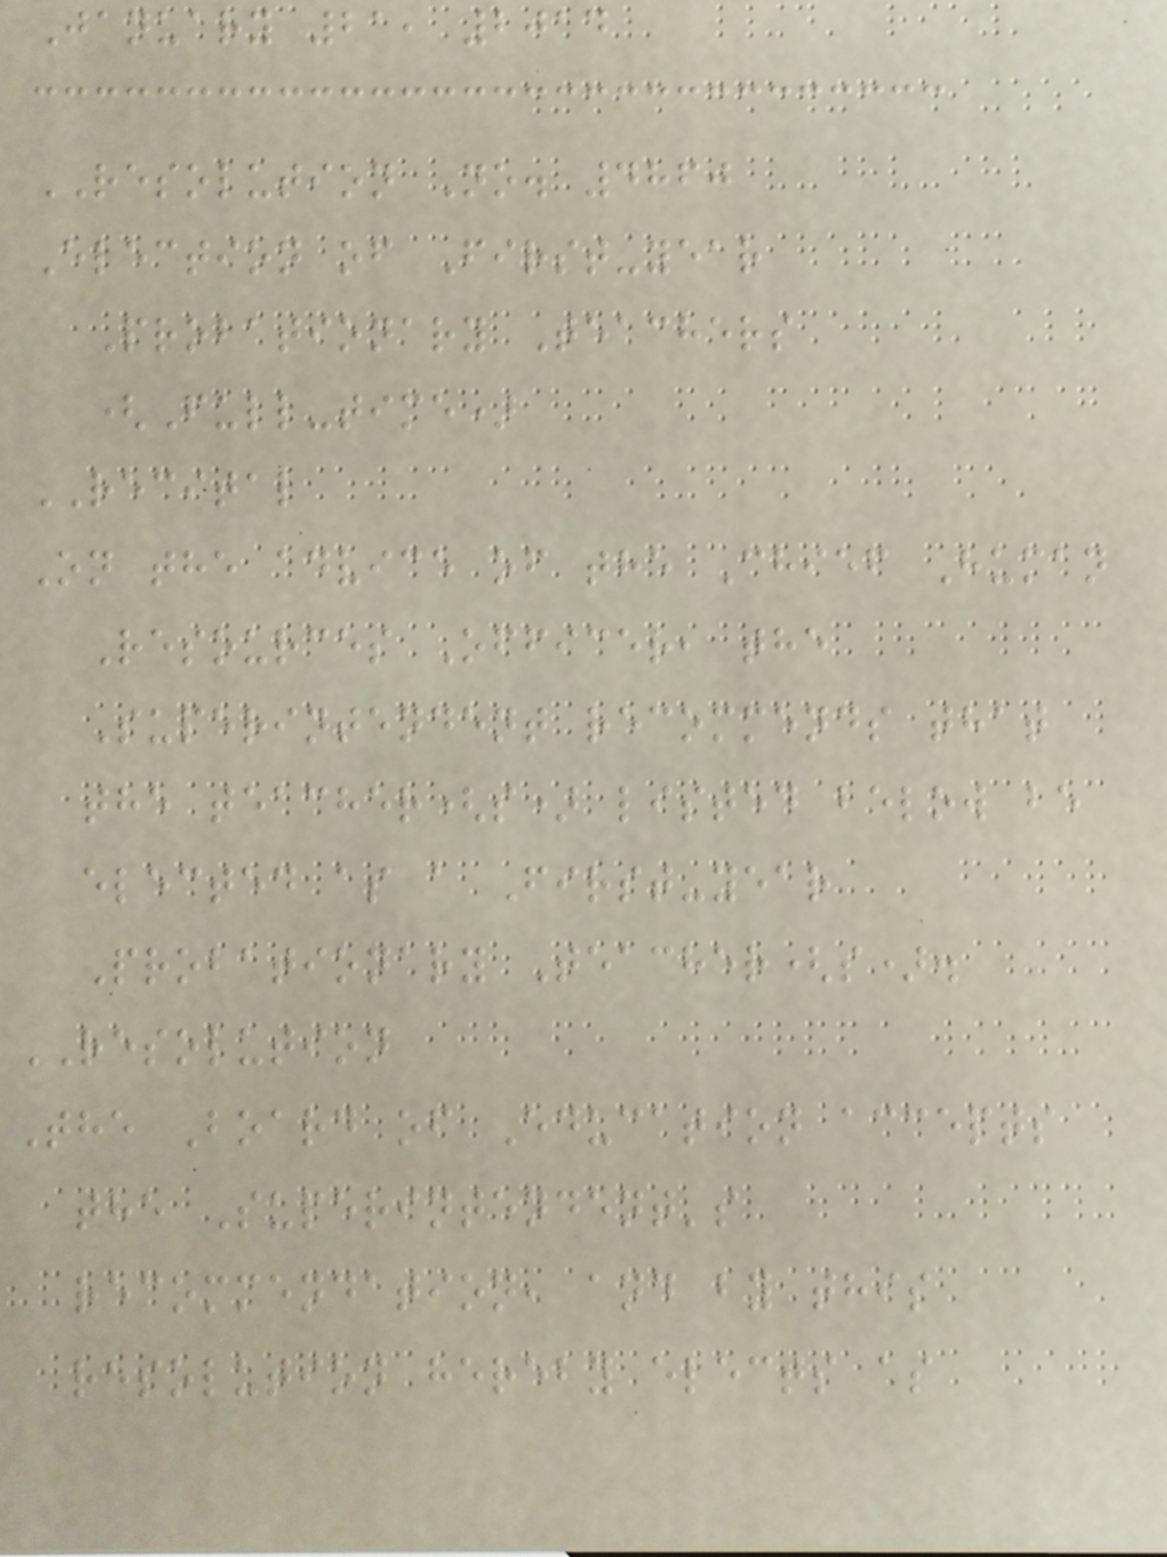January 21, 2014
RESOLUTION No. 4860
Election of First-year
Probationary Teachers
(Full-time)
RECITAL
On the advice of the Chief Human
Resources Officer, the
Superintendent recommends that
the teacher(s) listed below be
elected as a First-year
Probationary Teacher(s).
RESOLUTION
The Board of Education accepts
the Superintendent's
recommendation, and by this
resolution hereby elects as
